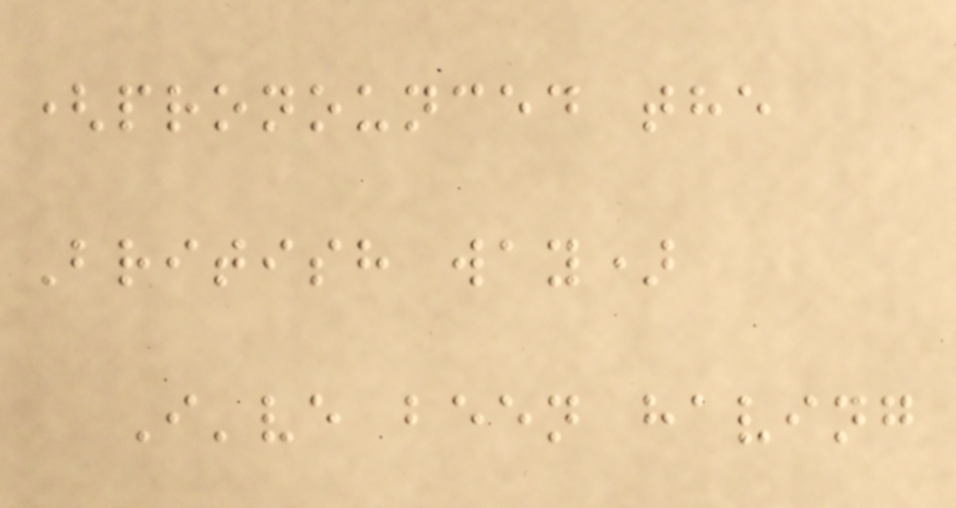(pronounced the
British way)
I've been having
